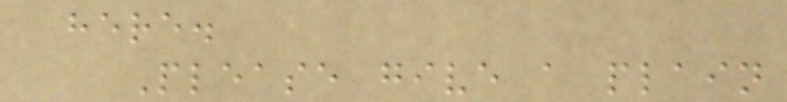here.
Please give a plain
